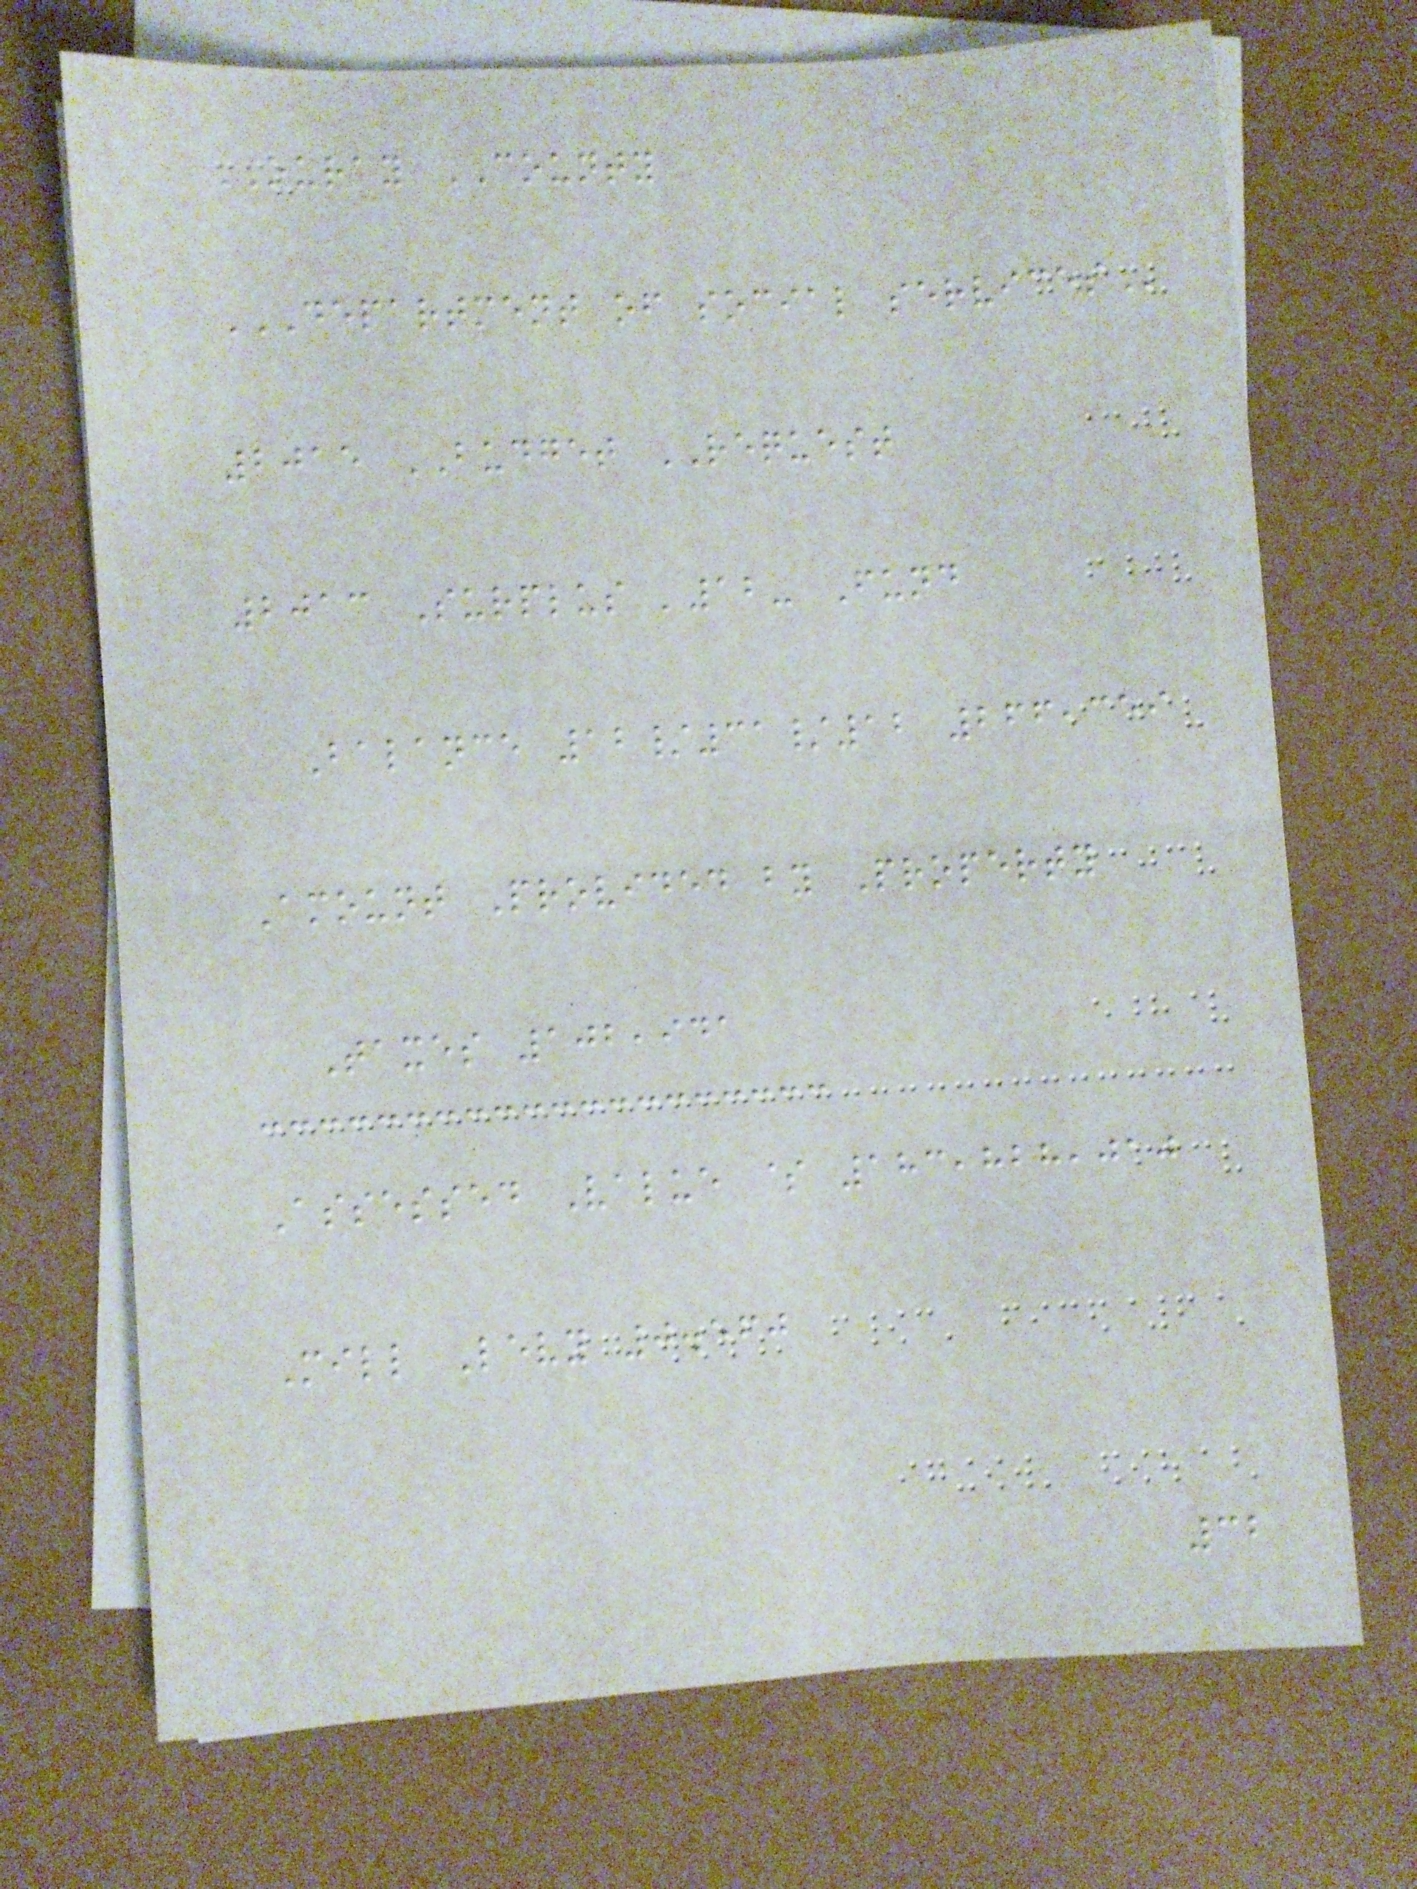OURAY COUNTY
DEPARTMENT OF SOCIAL SERVICES
2015 BUDGET REQUEST
2013 Surplus '12- Fund
Balance 12/31/12 266,359
Amount Provided by Property
Taxes 102,941
Assessed Value $ 183,828,010
Mill Levy 0.560
32
